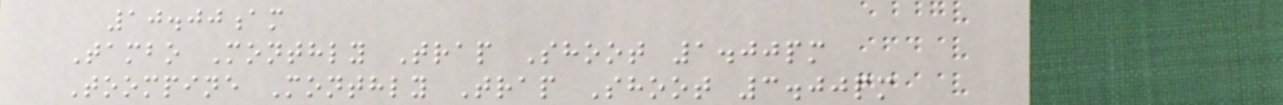10.00am
Tambo Monthly Trap Shoot 1.00pm
Toompine Monthly Trap Shoot 3.00pm
